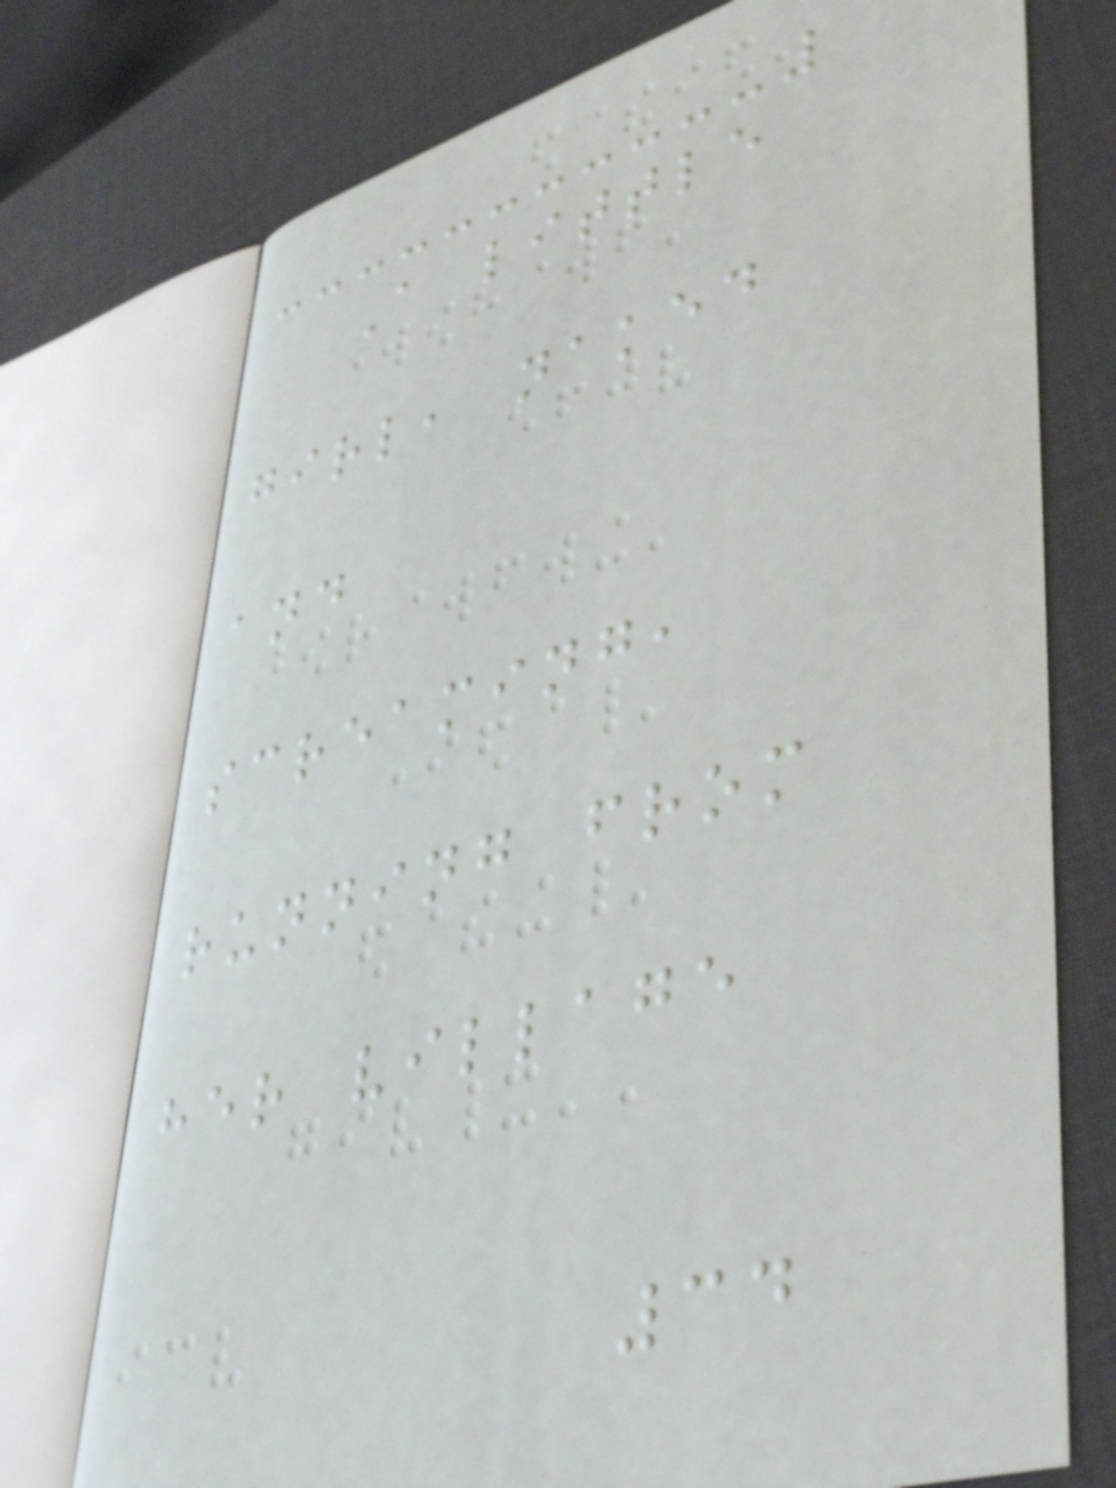A little
girl, naked
and
screaming,
running from
her village
34
